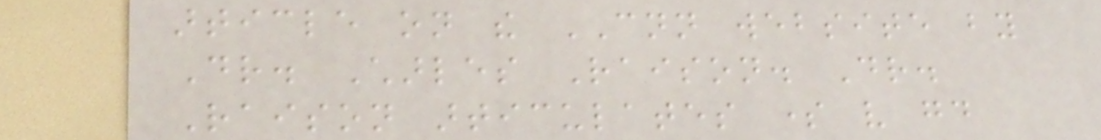article on the CNN website by
Dr. Charles Raison. Dr.
Raison articulates some very good
